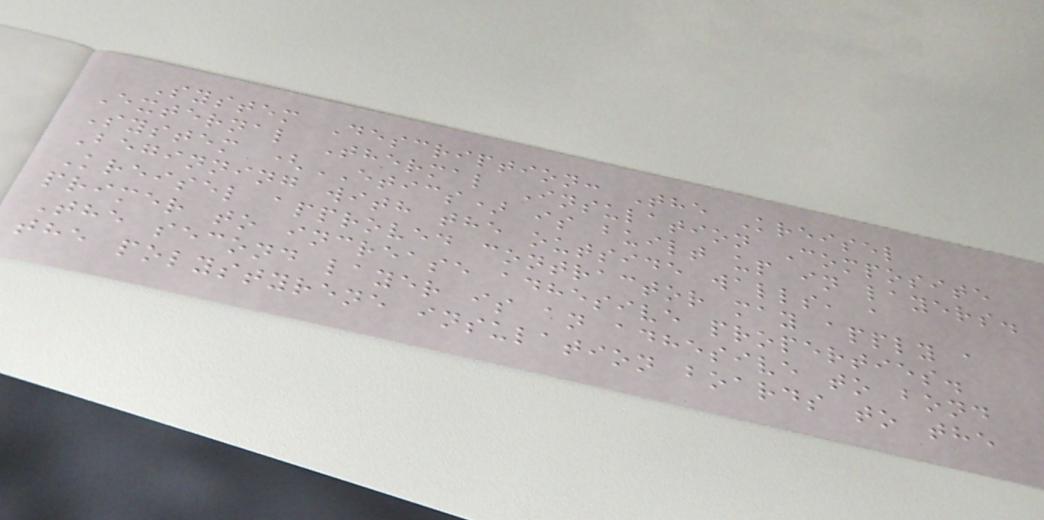System Description: The Kreisel
External Thermal Insulation Composite
System (ETICS) is built up in layers.
Beginning with the outside walls, a
Kreisel approved contractor may apply a
primer to increase adhesive properties.
The second layer is an adhesive to bond
the polystyrene insulation boards to the
